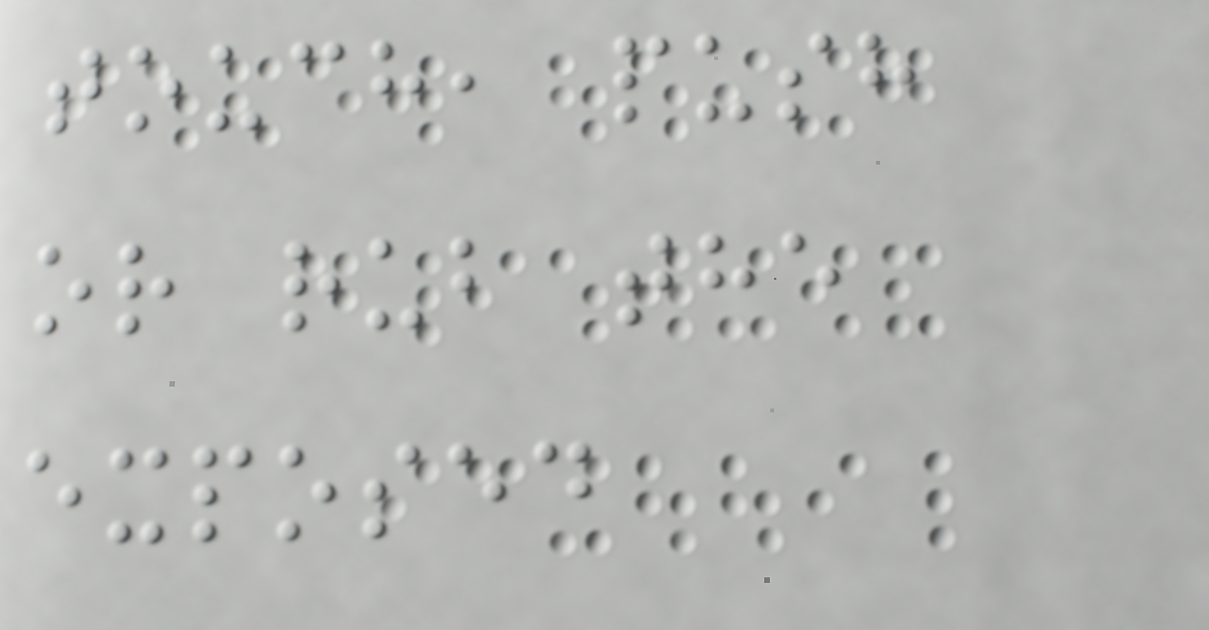touch, push
or rub the
exposed
